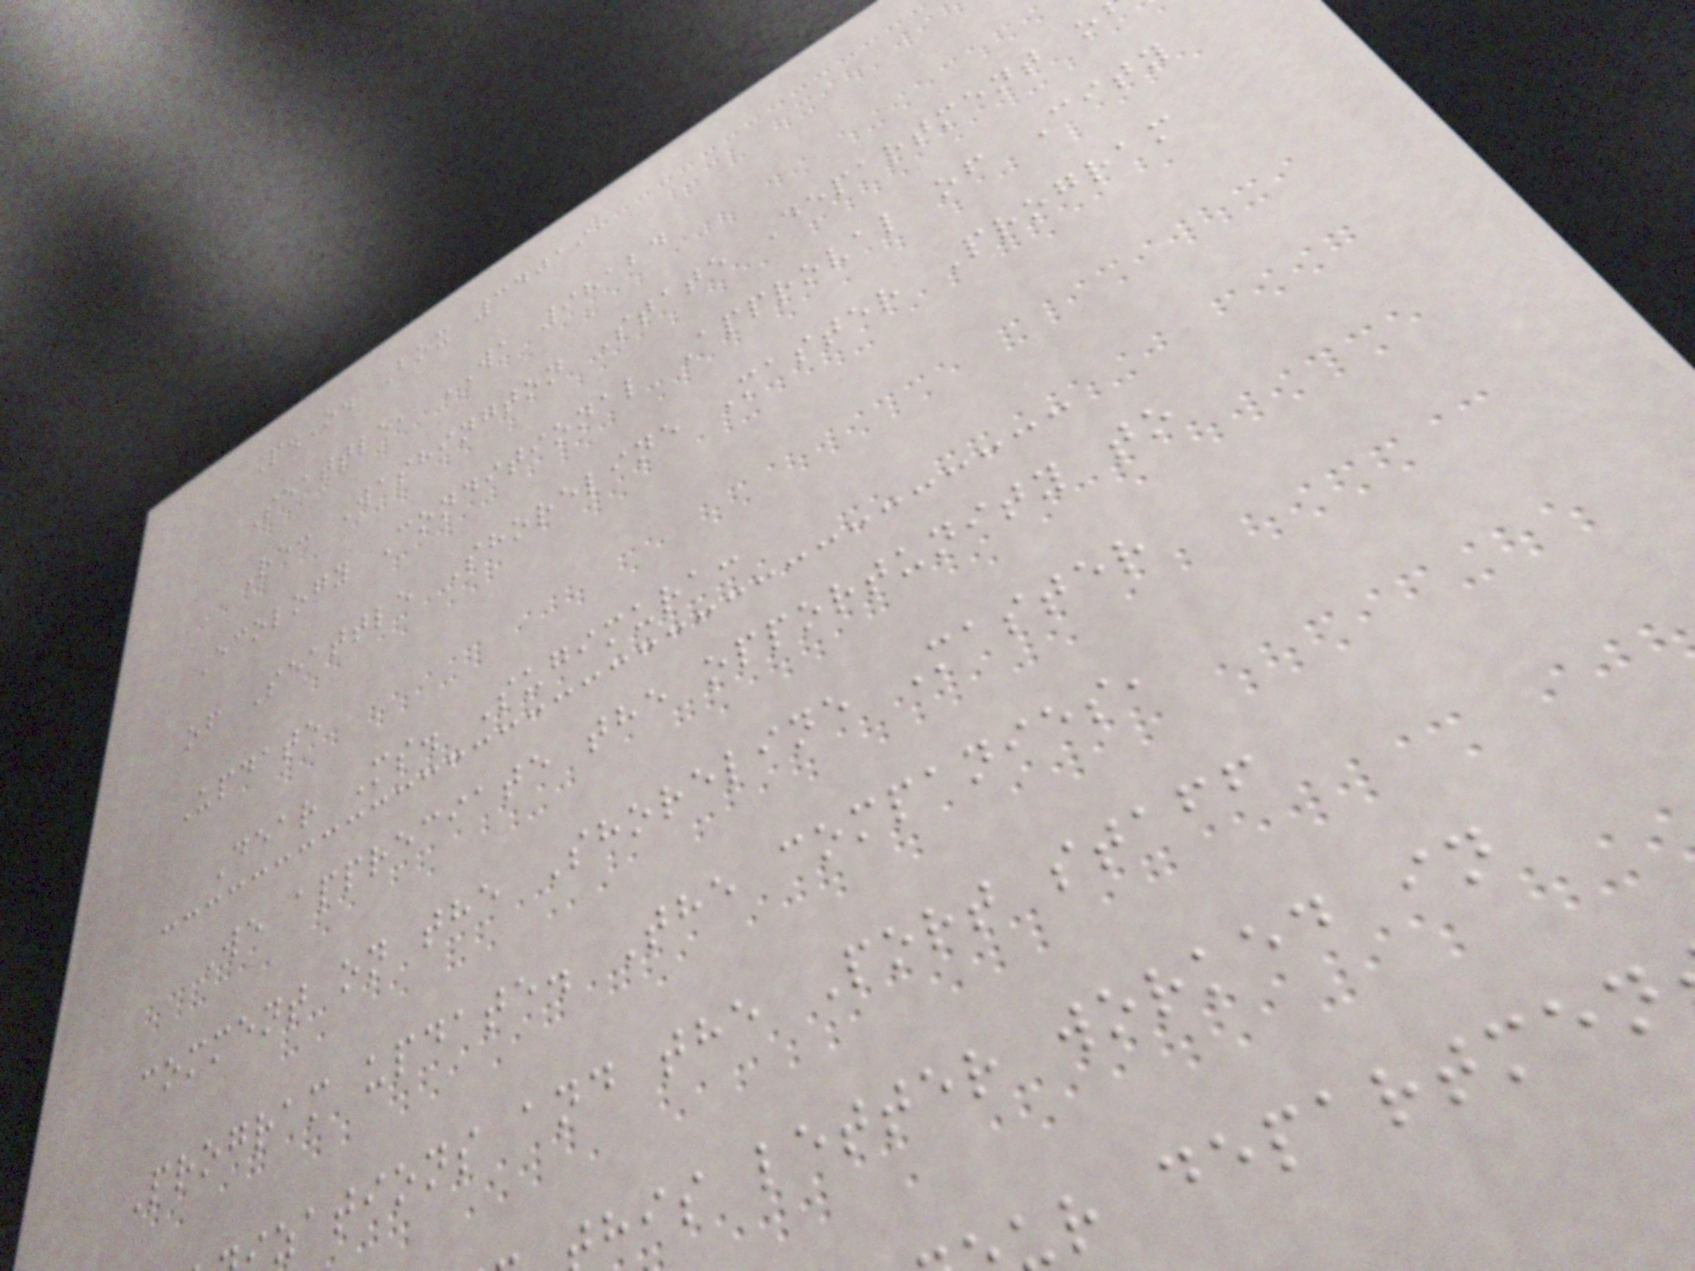P.O. Box 34019
Seattle, WA 98124
Re: Washington State Department o
Ecology Conditional Approval of City
of Seattle Shoreline Master Program
Update
Dear Ms. Sugimura:
We appreciate the opportunity to
comment on the Shoreline Master
Program update. The companies,
zations and the Port staff
his letter worked in
r departmen
